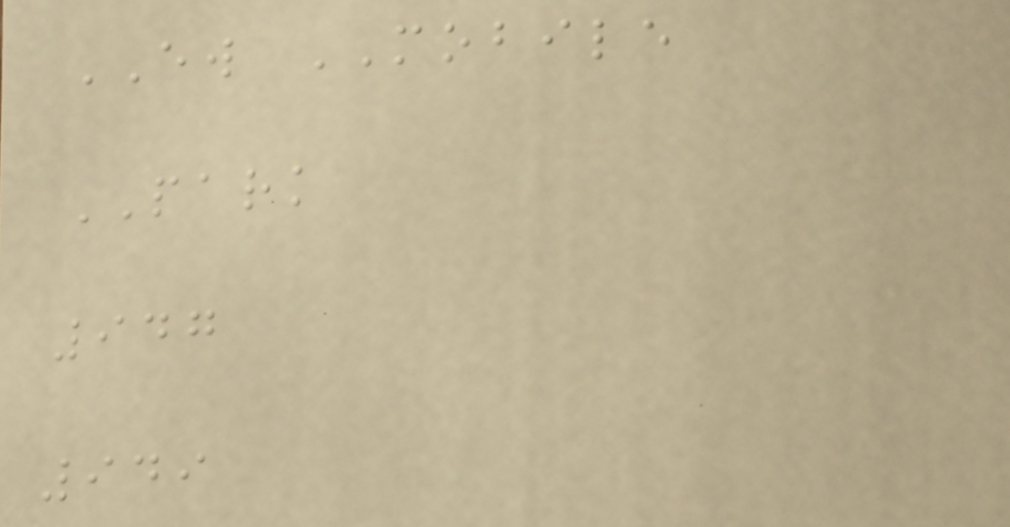EW MOBILE
PARK
947
949
